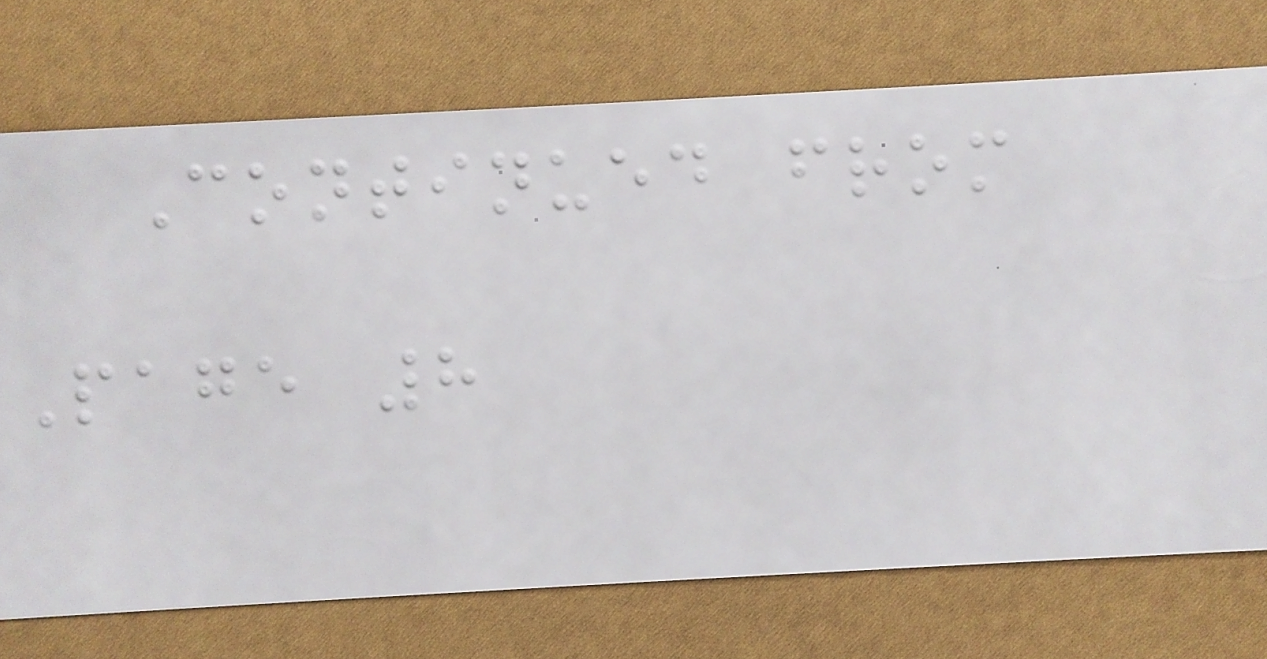Continued from
Page 8
